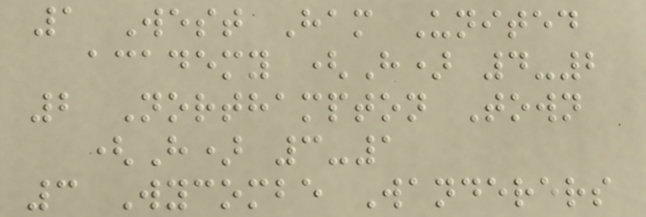1 West Ham United
academy (H) 4-2
2 Northampton Town
(H) 3-1
3 Wycombe Wanderers
